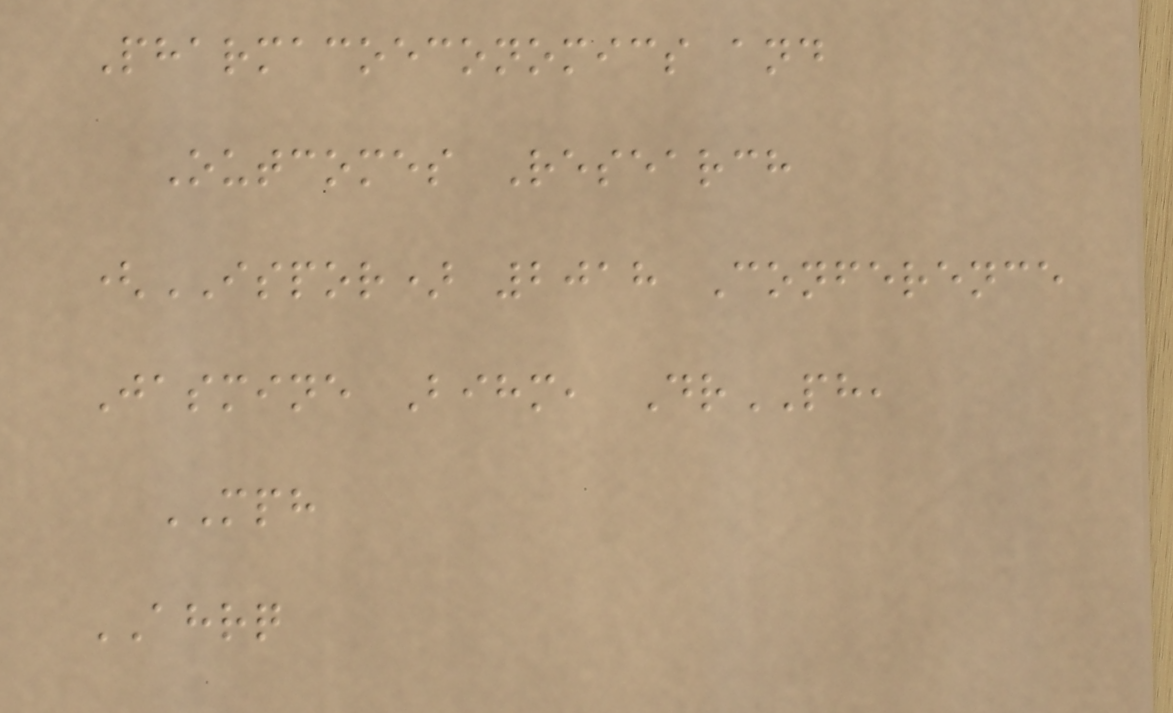Pharmacoeconomics and
Outcomes Research
(ISPOR) 2018 Conference
Jasmine Bihm, DrPH,
MPH
AHRQ
